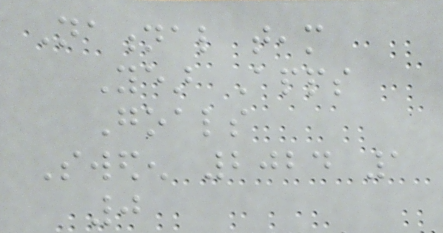National team
Year Apps
Goals
Sweden 2024 1
0
